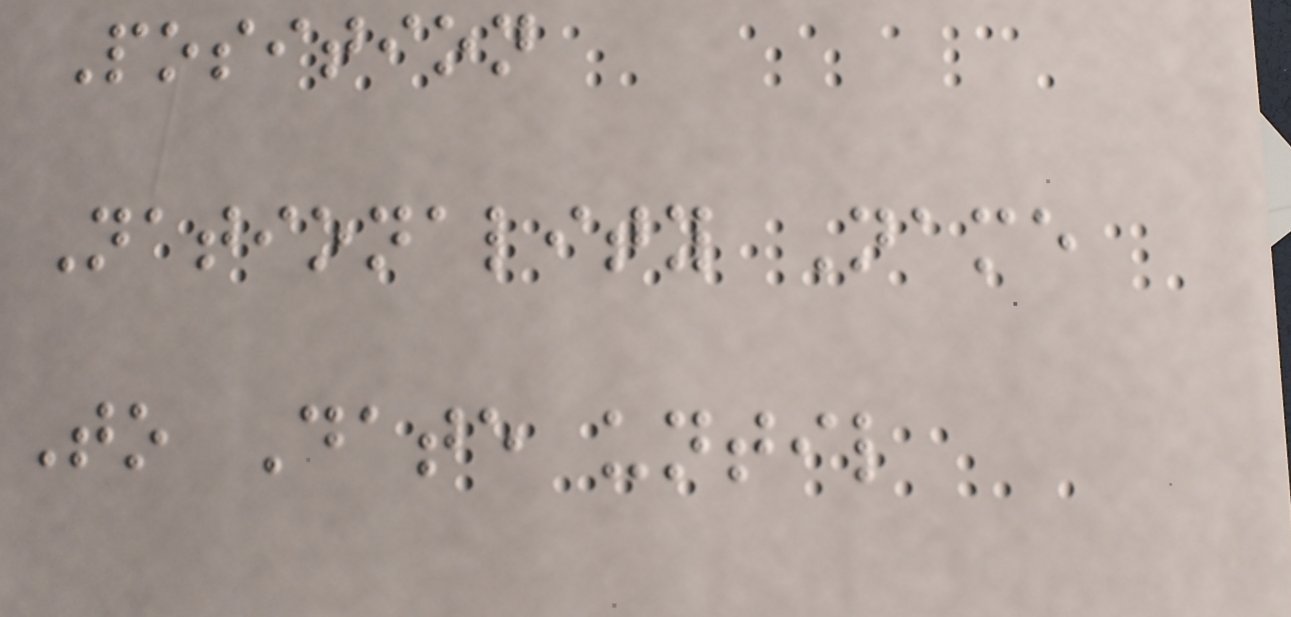Position
Nationality Name
To Date until
